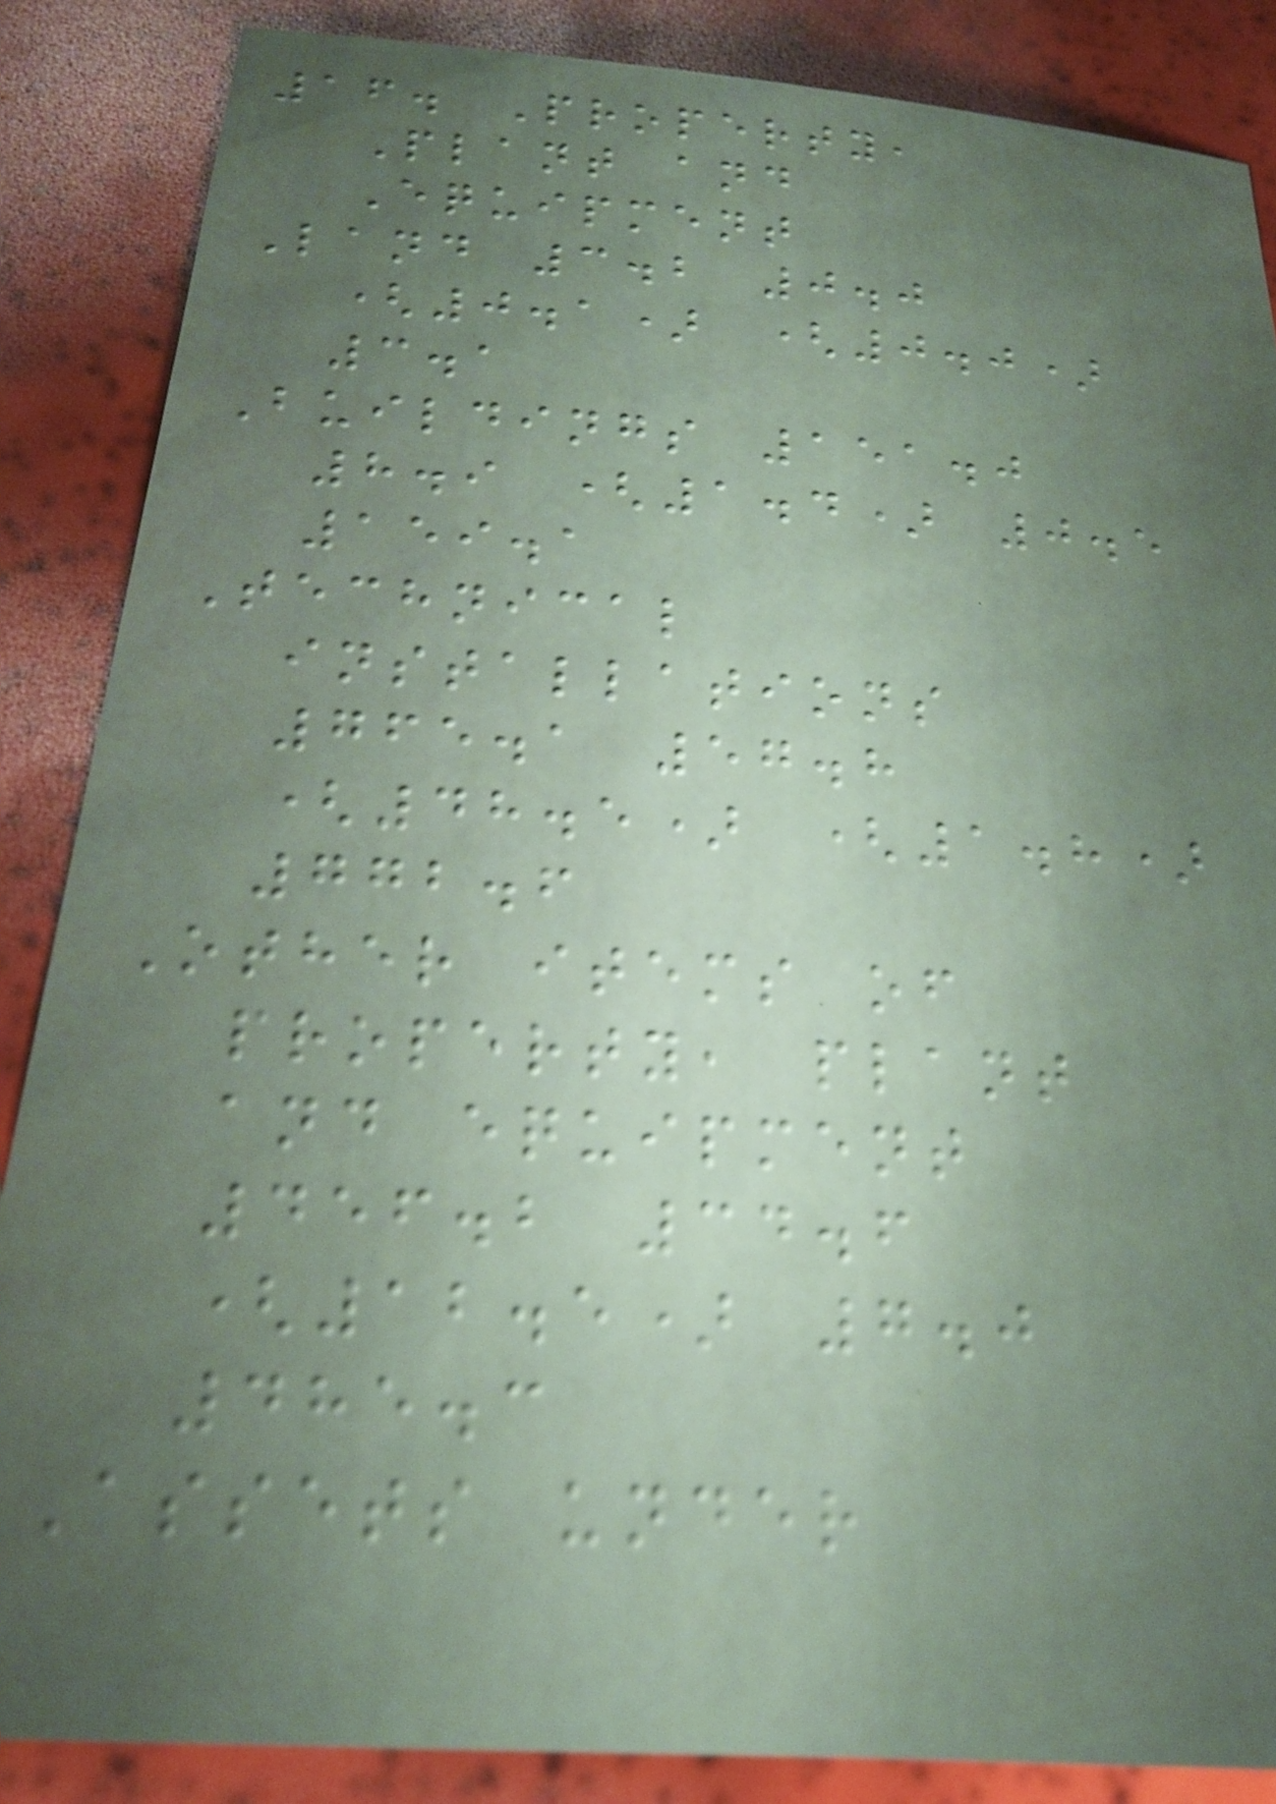16. Property,
Plant and
Equipment
Land 3.2 0.0
(0.1) (0.0)
3.1
Buildings 151.0
8.9 (1.4) 0.5
159.1
Technical
installations
765.1 57.8
(48.5) (1.8)
772.6
Other items of
property, plant
and equipment
456.2 34.6
(12.5) 7.0
485.3
Assets under
